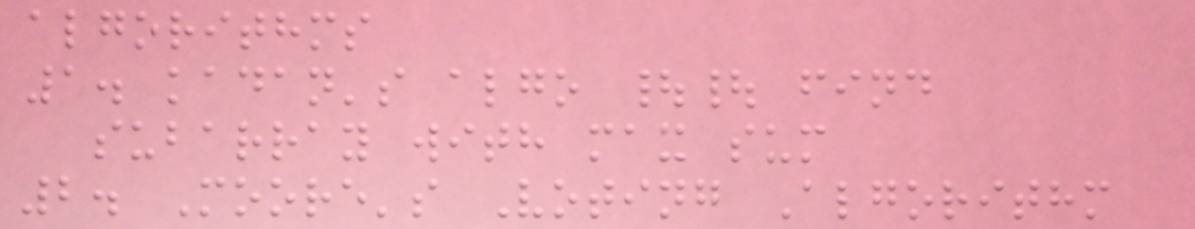algorithms
1. kadan's algo || find
subarray with max sum
2. Moore's Voting Algorithm
